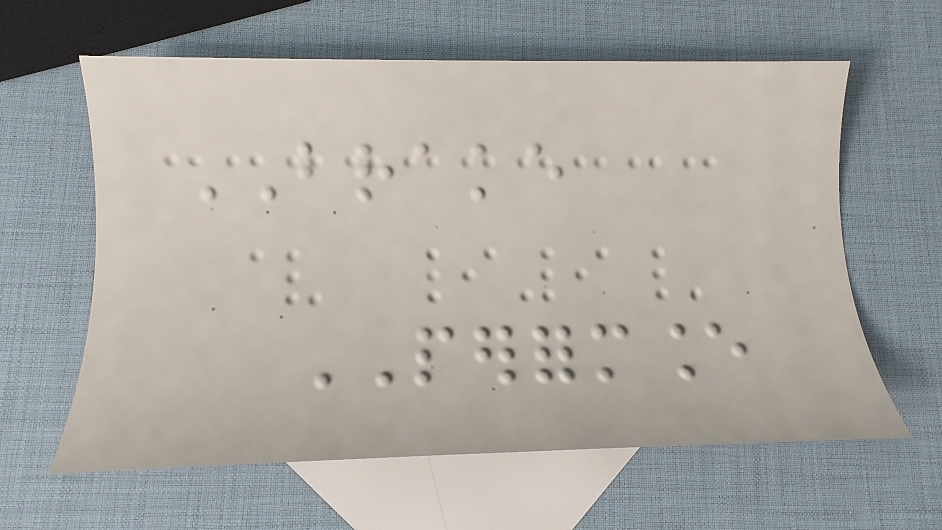BRAKE
PERFORMANCE
